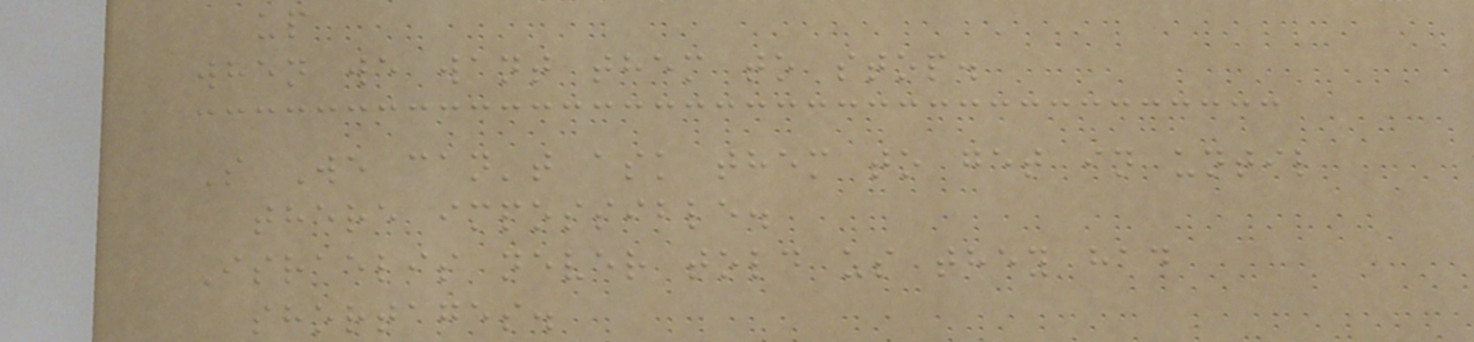up
when we want them to stop.
S We can't ask them to get in until
there impossible.
Israelis never told us they had
shortages.
